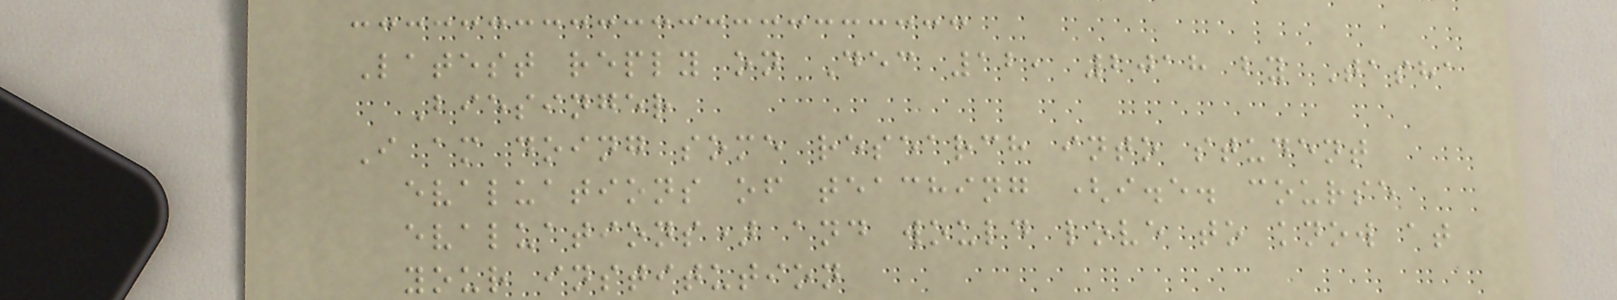Latest reply on Dec 12, 2018 by Tasha
Biesinger
I am doing some research into student
evaluations of teaching (i.e. course
evaluations) and would love to know at
your institution
